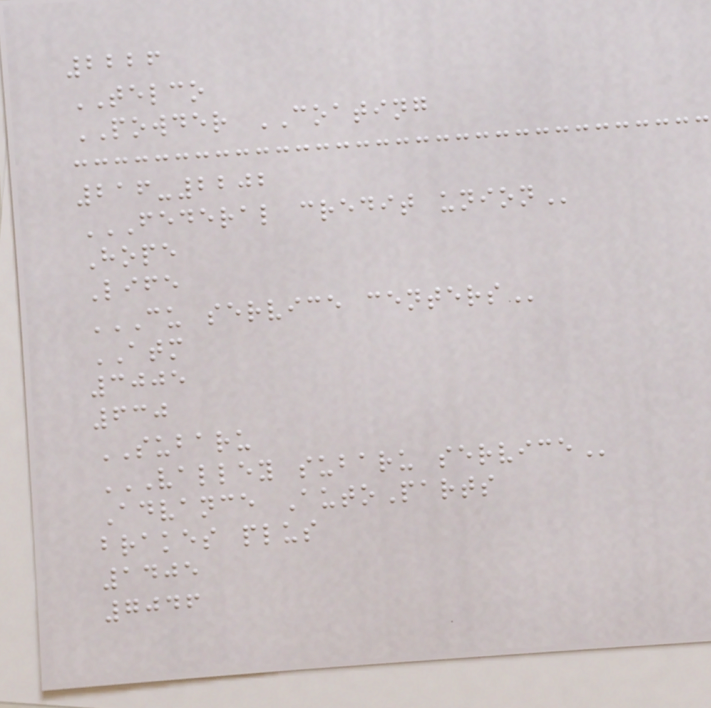2226
TELCO
POWDER COATING
216-2202
FEDERAL CREDIT UNION
Hope
Life
CU SERVICE CENTERS
ATM
3005
630
SUBARU
VALLEY SUBARU SERVICE
Advance AutoParts
brakes plus
1405
7046
